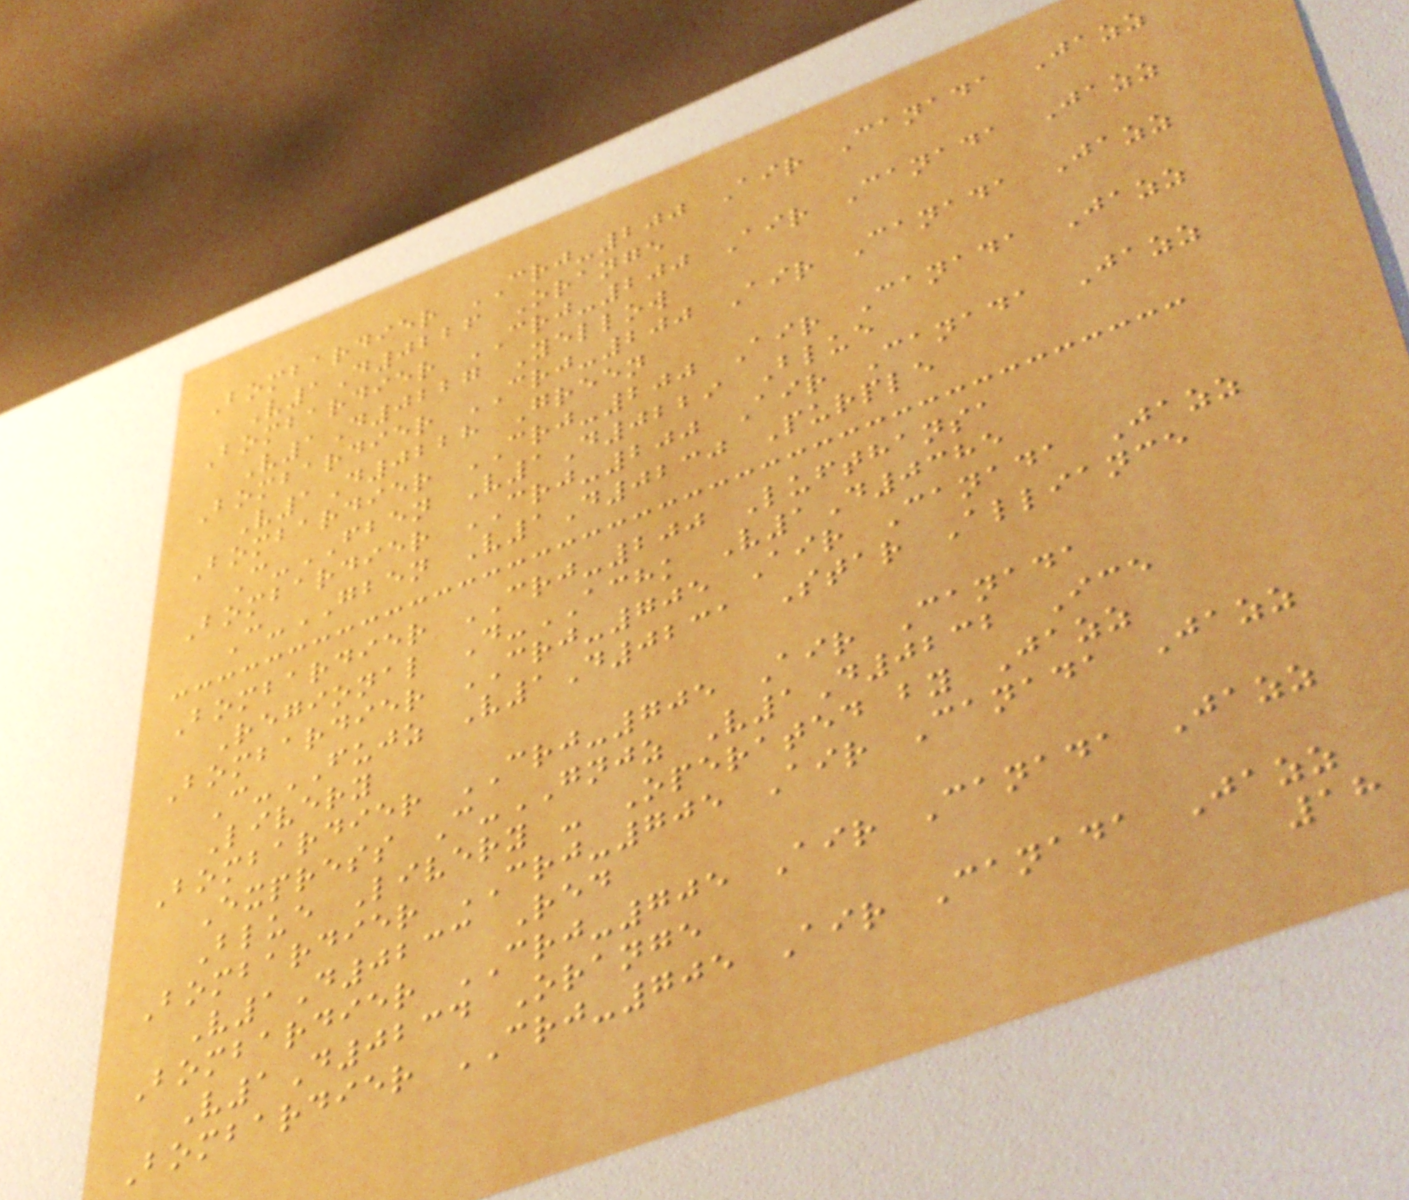Bombardier CRJ-200 Air Canada Jazz
V1D0226 Orange
Bombardier CRJ-200 Air Canada Jazz
V1D0227 Yellow
Bombardier CRJ-200 Air Canada Jazz
V1D0228 Green
Bombardier CRJ-200 Air Canada Jazz
C-FBEN V1D0229 Blue
Bombardier CRJ-200 Air Canada Jazz
C-GBEN V1D0230 Purple
Bombardier CRJ-200 Lufthansa
Regional D-ACHK V1D0385
Bombardier CRJ-705 Air Canada Jazz
C-FUJZ V1D0231 Star Alliance
Livery
Bombardier CRJ-705 Air Canada
Express C-GNJZ V1D0232 Ice
Blue Livery - Operated by Jazz
Bombardier CRJ-705 Air Canada Jazz
V1D0233 Red
Bombardier CRJ-705 Air Canada Jazz
V1D0234 Orange
Bombardier CRJ-705 Air Canada Jazz
18
